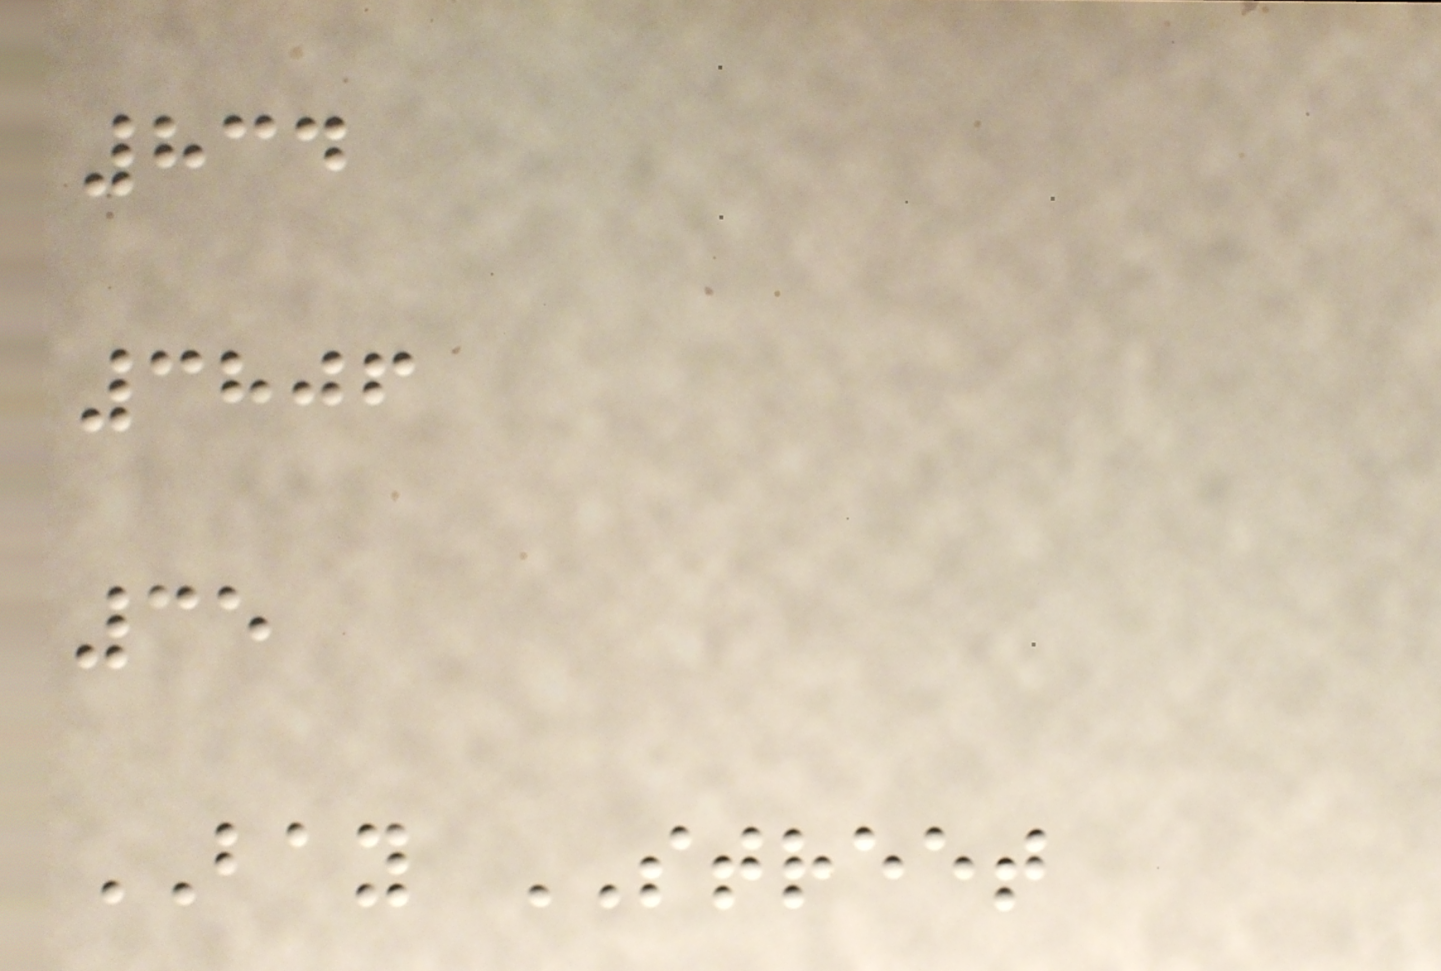834
3806
35
BAY STREET
